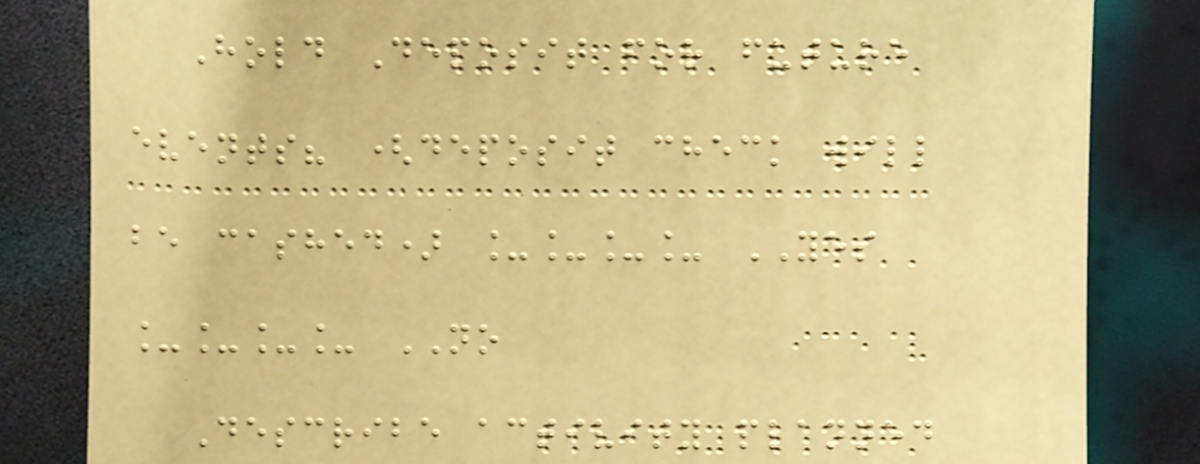Hold Deposit for future
events? (deposit check will
be cashed) ____ YES
____ NO
Describe activity planned
